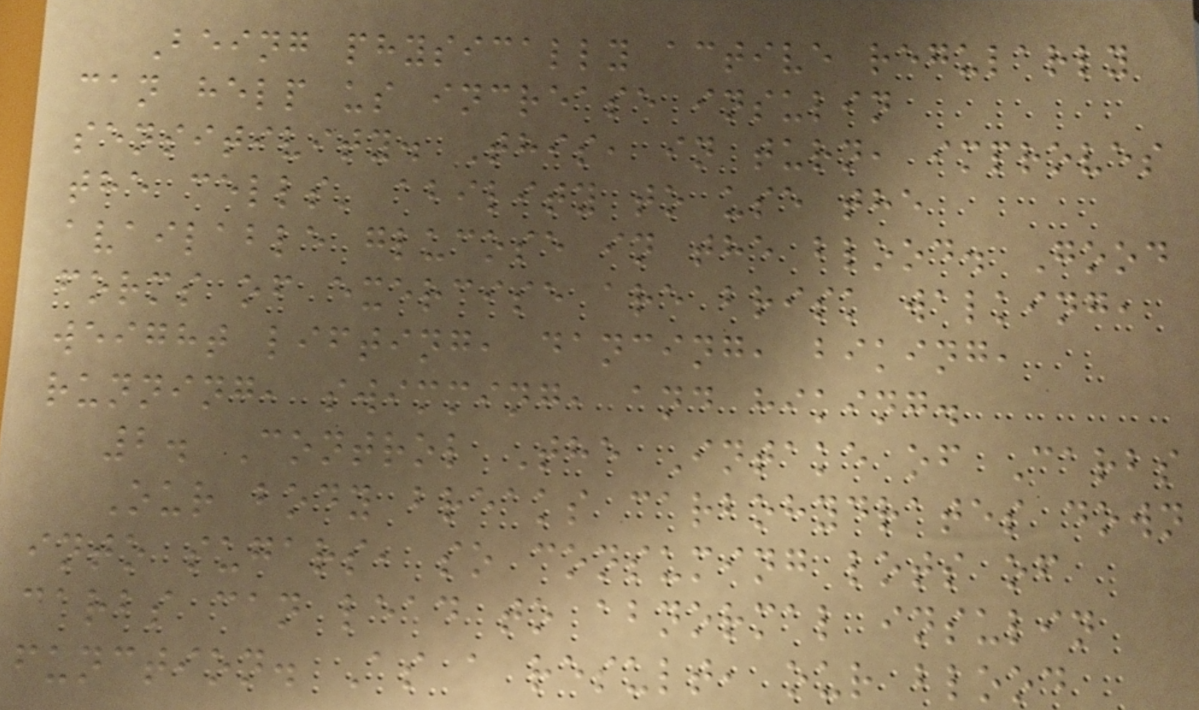Being physically active regularly
can help us increase insulin
sensitivity. This, in turn, improves
the cells' ability to use the
available glucose in the blood. Good
forms of exercise are brisk walking,
weight lifting, dancing, biking,
running, swimming, and hiking.
2. Control The Intake of Carbs
Our body breaks carbohydrates down
into sugars, so consuming lots of
carbs can lead to abnormal insulin
function. As a result, our blood
